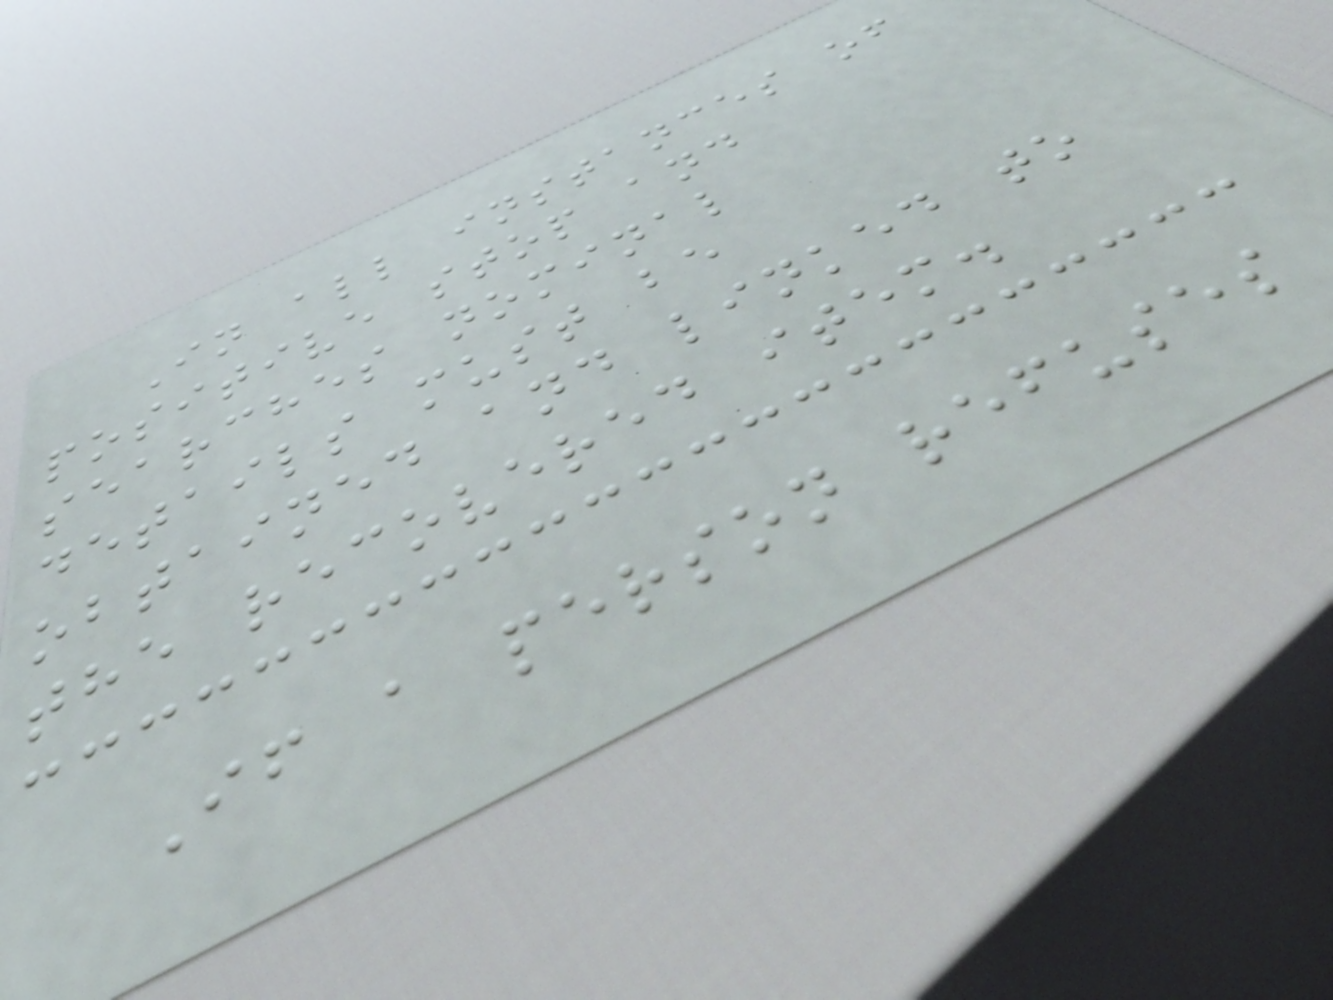In all instances of
positive stop and
searches nominal
details must be
obtained and linked to
the recovered item.
If a person refuses
